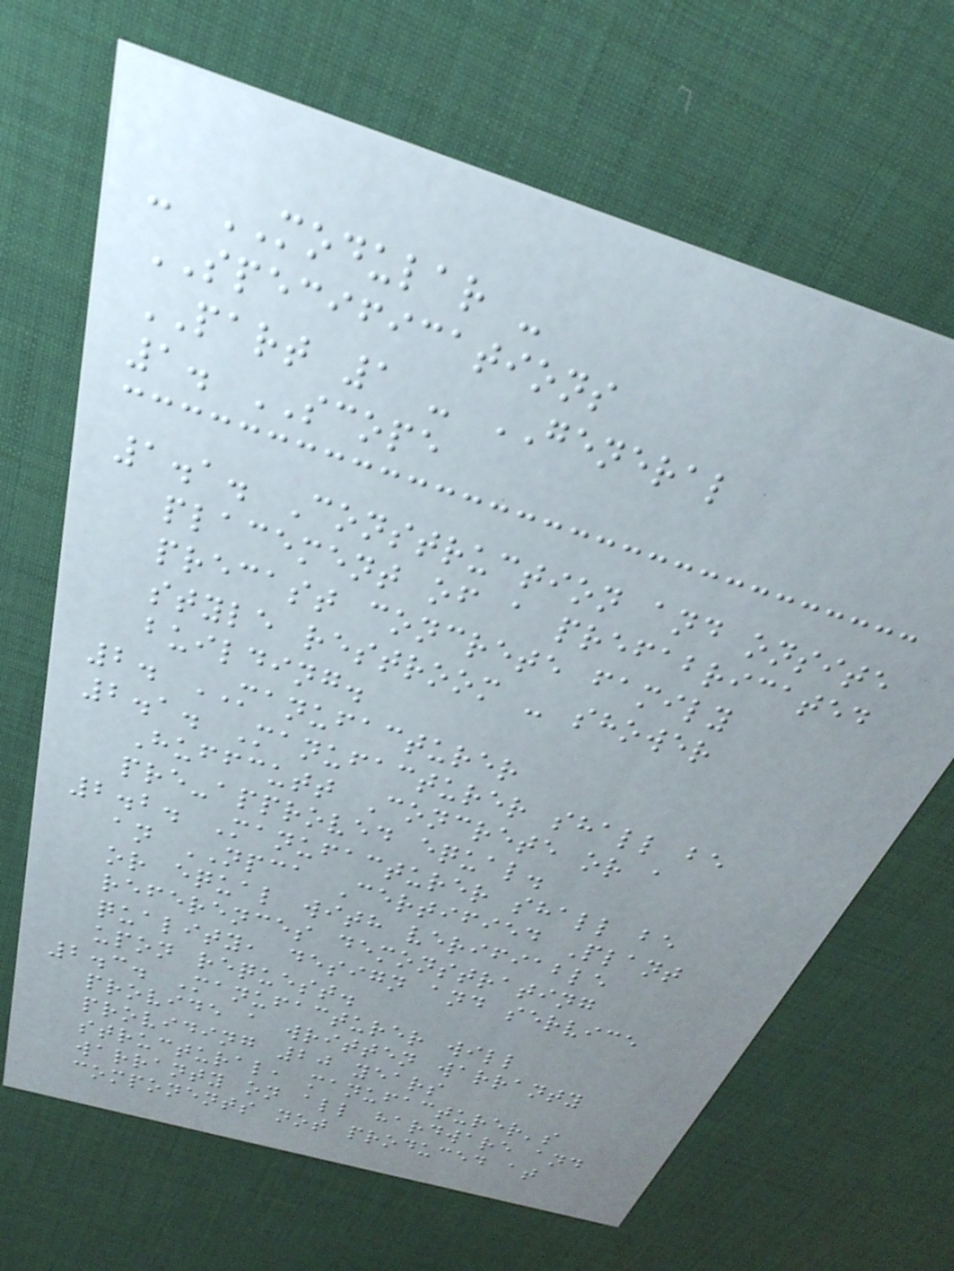- MODULAR -
SPECIFICATIONS
PART 1 - GENERAL
1. SCOPE
1.1. Construction and onsite
placement of a prefabricated
precast concrete family
style restroom - shower
building.
2. MANUFACTURER
2.1. Manufacturer shall be
Huffcutt Concrete or a
pre-approved equal.
2.2. Manufacturer shall be
an NPCA Certified Plant
or equal with verifiable
references demonstrating
quality, design and service
upon request.
2.3. Manufacturer will
provide a written warranty
providing 20 years
structural, manufacturer's
warranty on all hardware and
components not produced at
